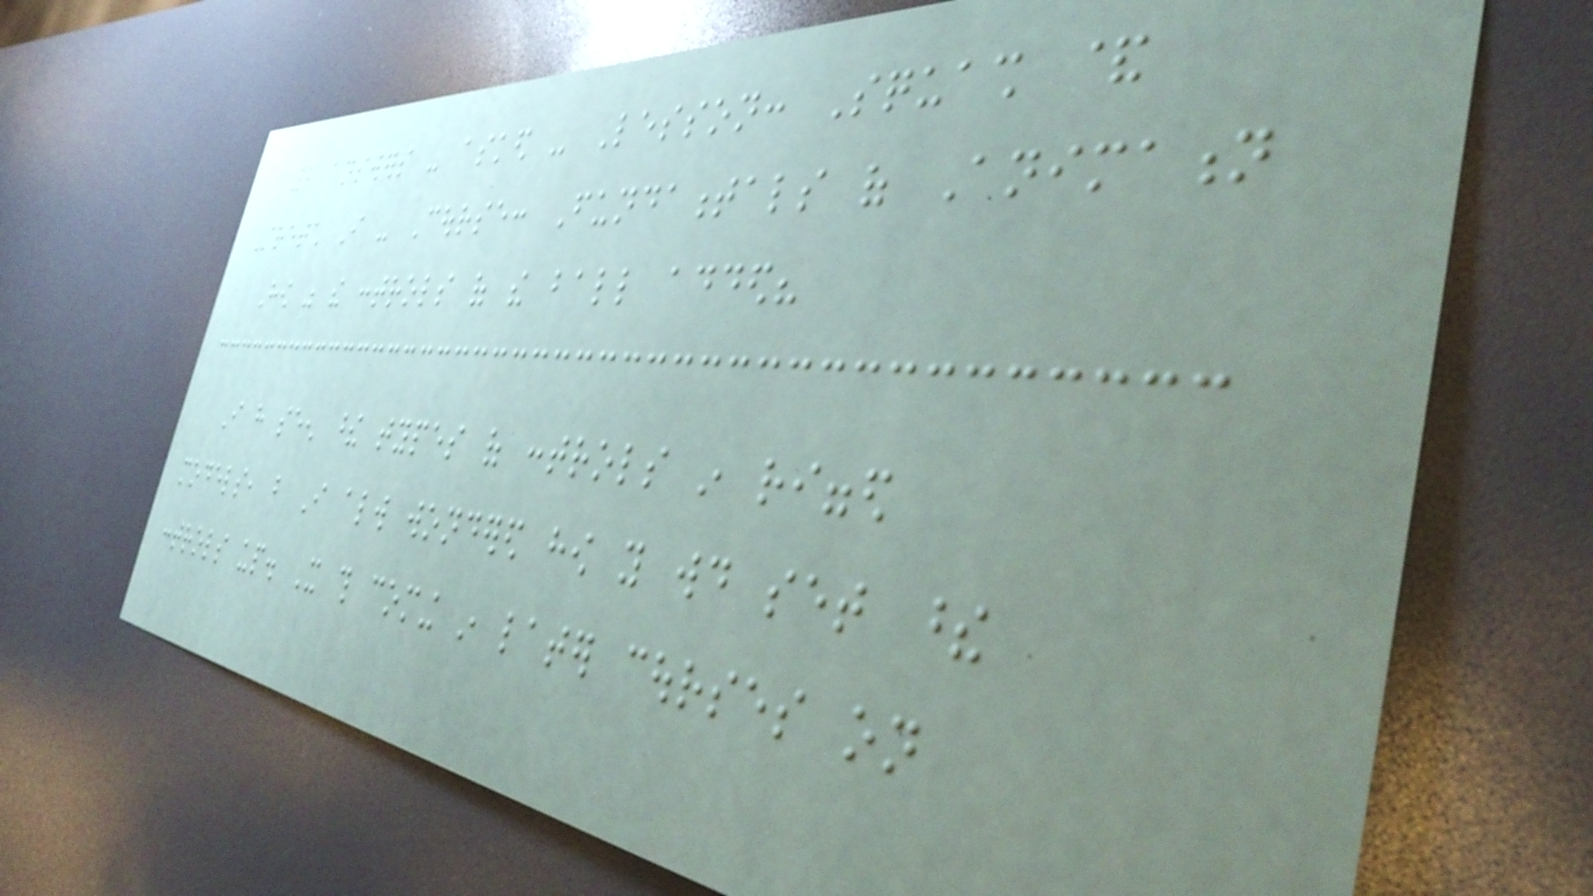2 answers - asked - Lesson: Squash &
Stretch I - Course: Fundamentals of Animation
How was the controls of the ball added?
I have seen these types of controls in rigged
models, but I always wondered how you would set these
controls up. It this coming in later courses on
